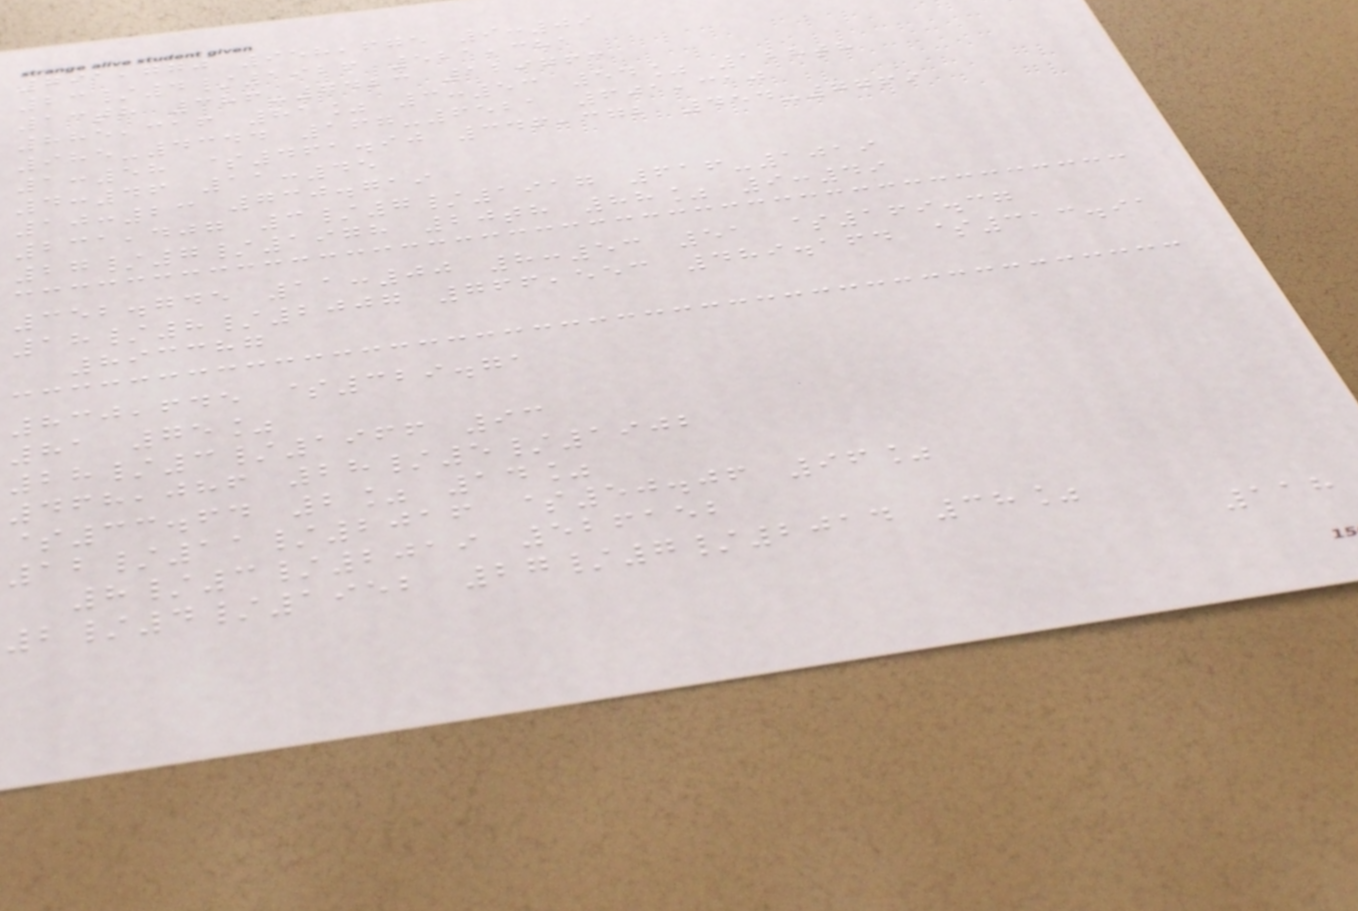791,770 958,675 9:09
23/4/1926 521,381
13th 386-7423 129763
885,316 81% 3:53 54% 128th
985-4344 167-6521 601,310
1:58 $461.90 346,372 454-7769
4:46 11:45
10:23 730.719
231,407 3/7/1917 616-1019
27/7/1978 20th 88% 9:49
352.745 11:00 8:53 51 $169.37
18/8/2007 766,553 489.164 $313.91
893387
830,645 $329.71
81 75%
28/3/1966 93
468,086 28/5/1902
$33.64 2% 14%
12/11/2016 $50.06 96%
8/3/2019 526152
2/4/1952 27/7/2014 38%
118
